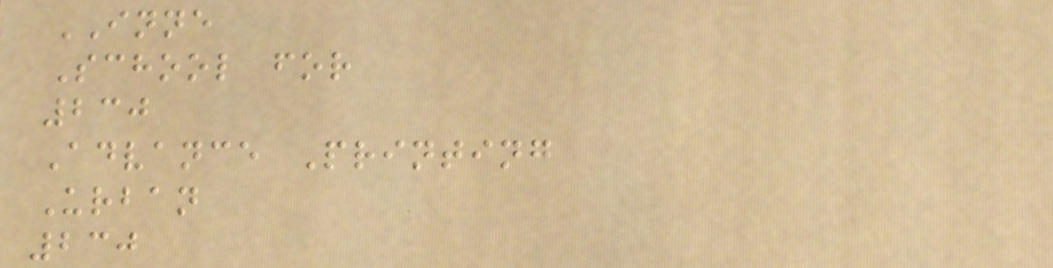INNE
School for
230
Advance Printing
Urban
230
